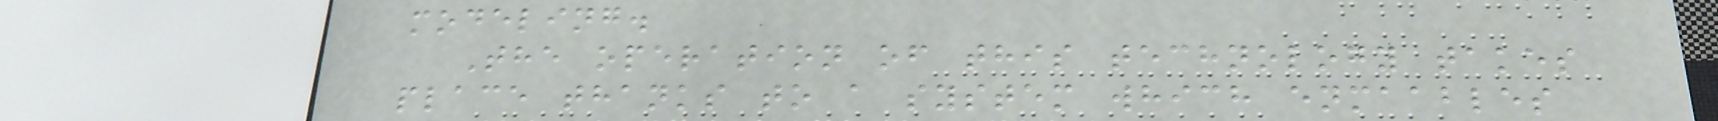modeling.
The operation of this technology takes
place thanks to a system which enmaables
